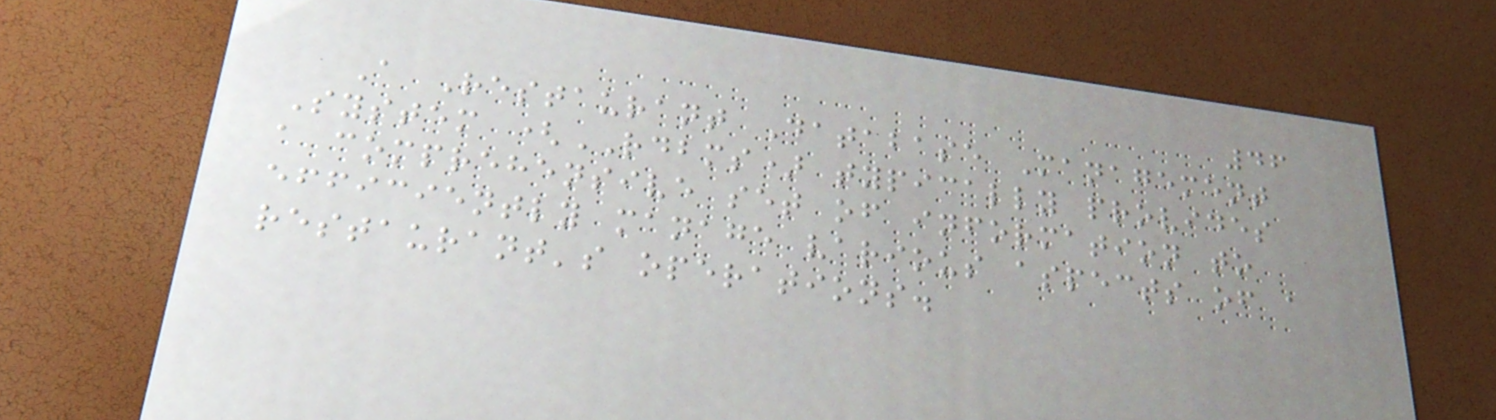46
A Restaurant Database Management
System (RDBMS) typically provides
a comprehensive set of information to
efficiently manage various aspects of a
restaurant's operations.
